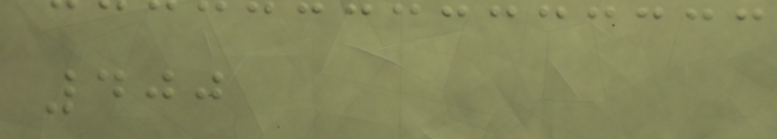400
